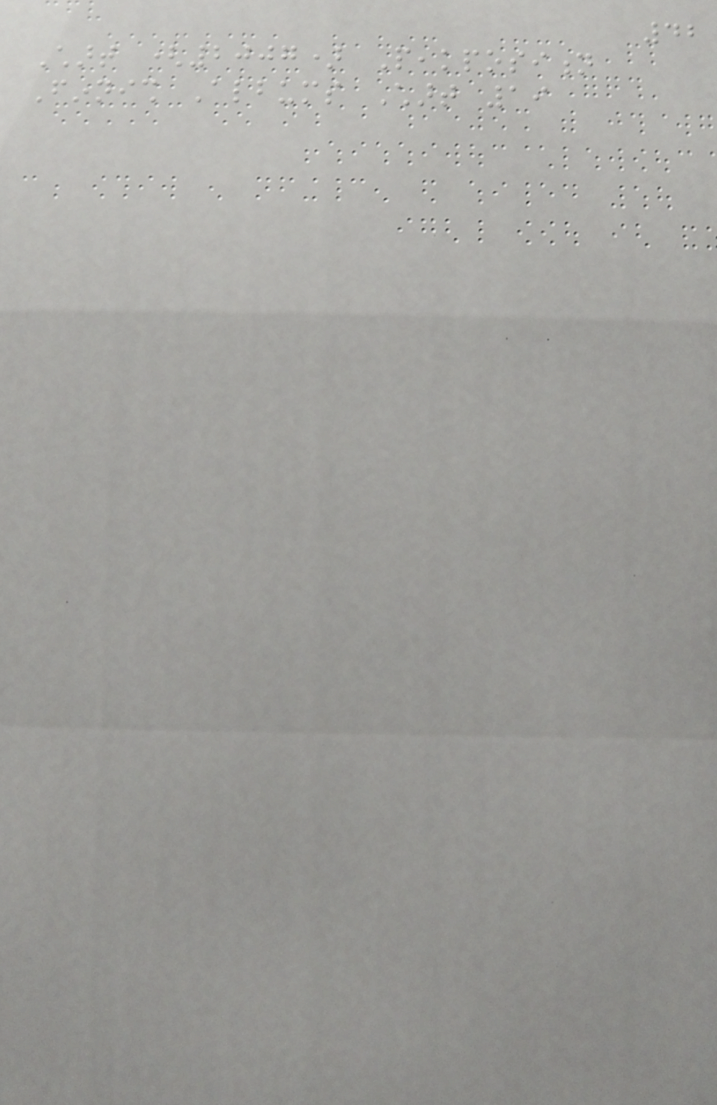42
Chart (2007) Peakposition
Finnish Albums Chart 19
